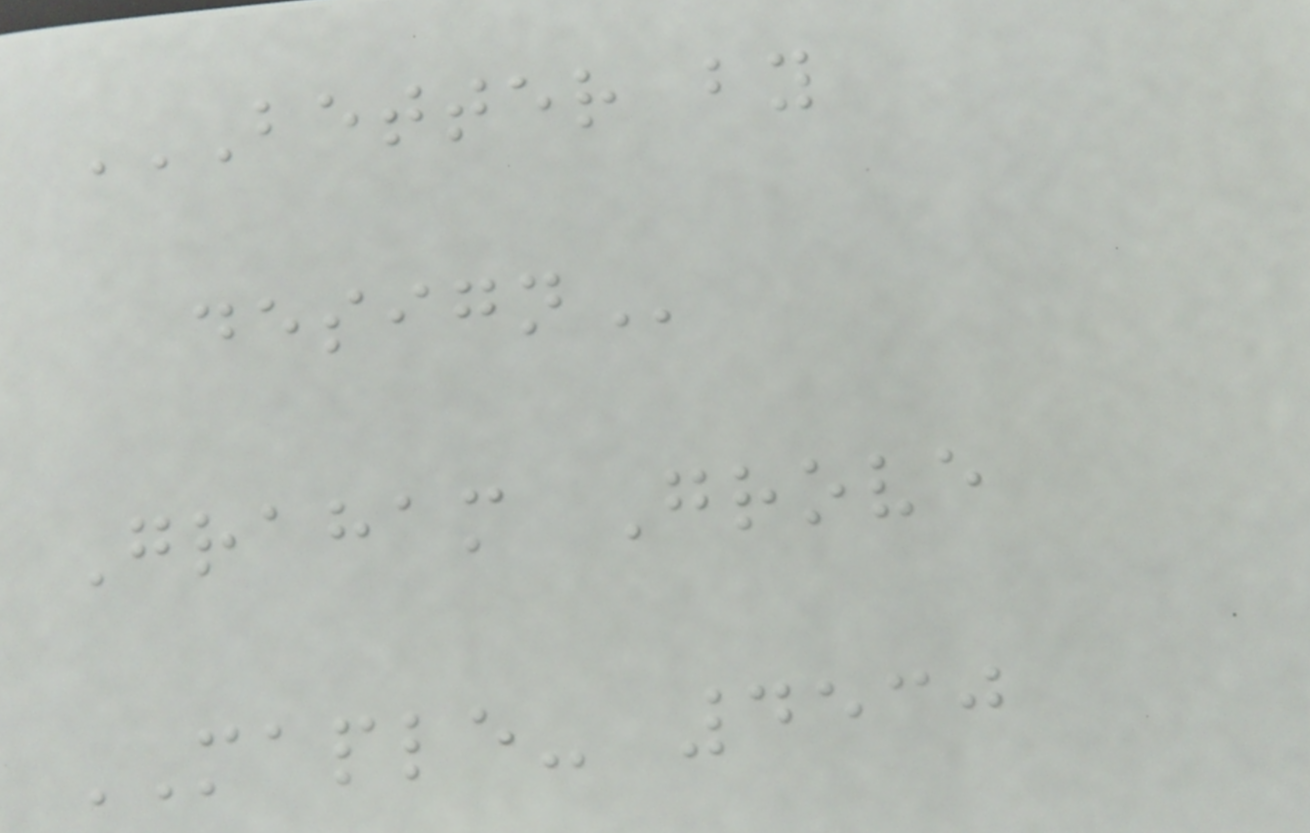BETTER BY
DESIGN
Graham Grove
MAPLE- 4530
